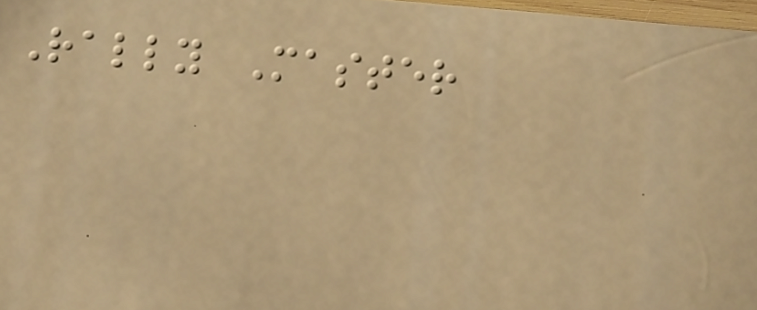Rally Master
